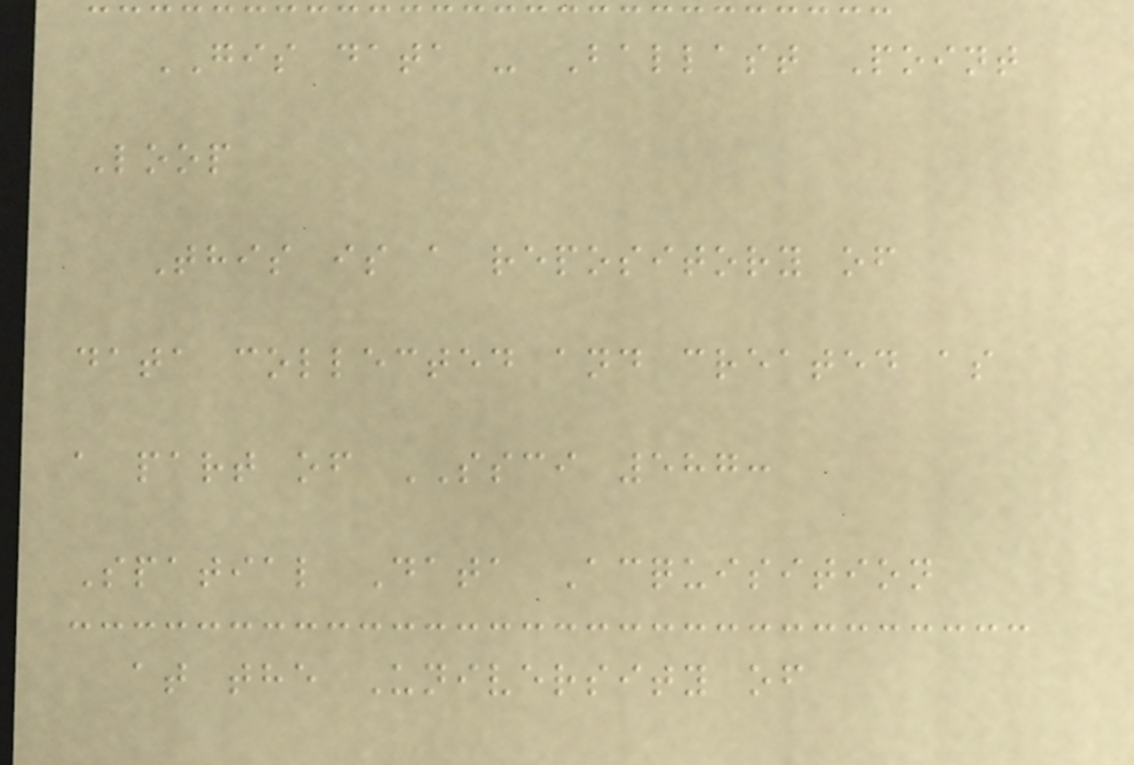GIS data - Ballast Point
Loop
This is a repository of
data collected and created as
a part of SSCI 587:
Spatial Data Acquisition
at the University of
